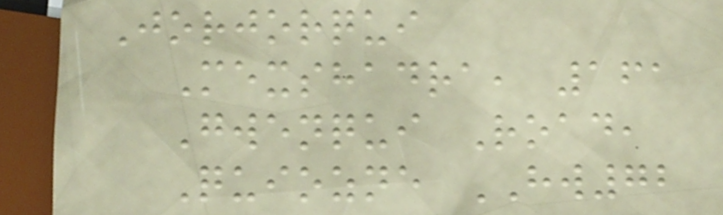Jorjorqui
Mexshadra, 161
Gwenqui Road,
Quiozne HW72
